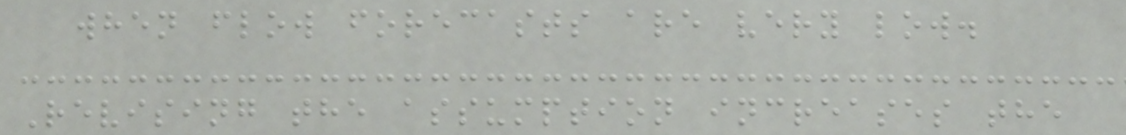when flow forecasts are very low.
Revising the assumption increases the
